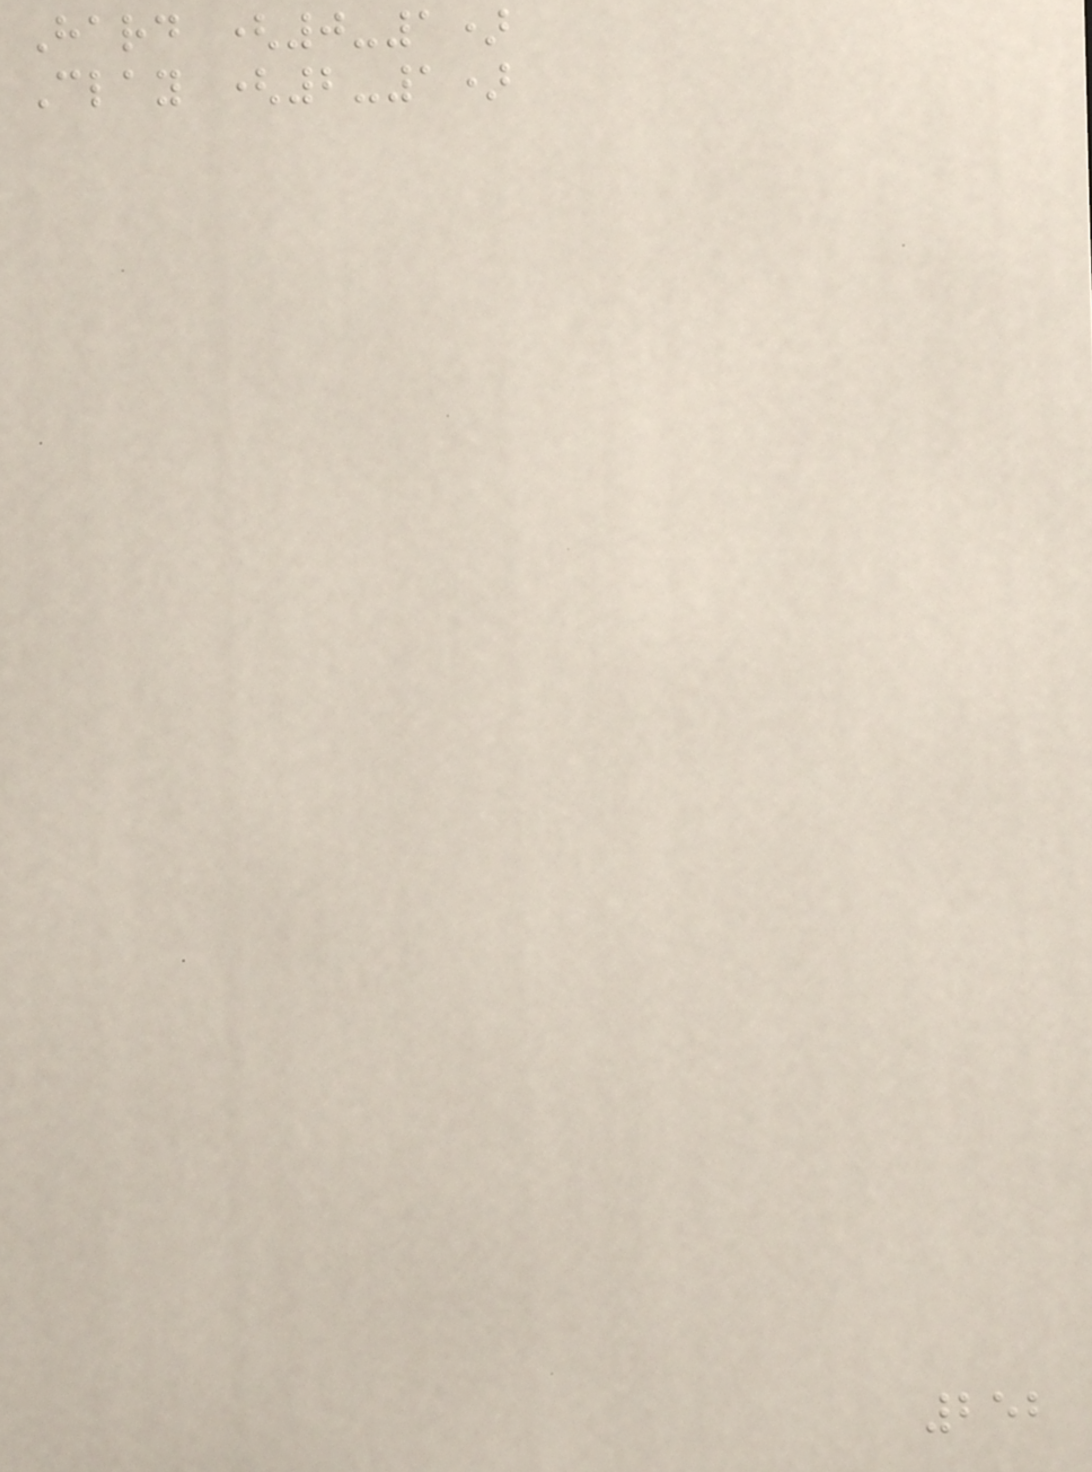Hard (0-1)
Clay (2-1)
252
